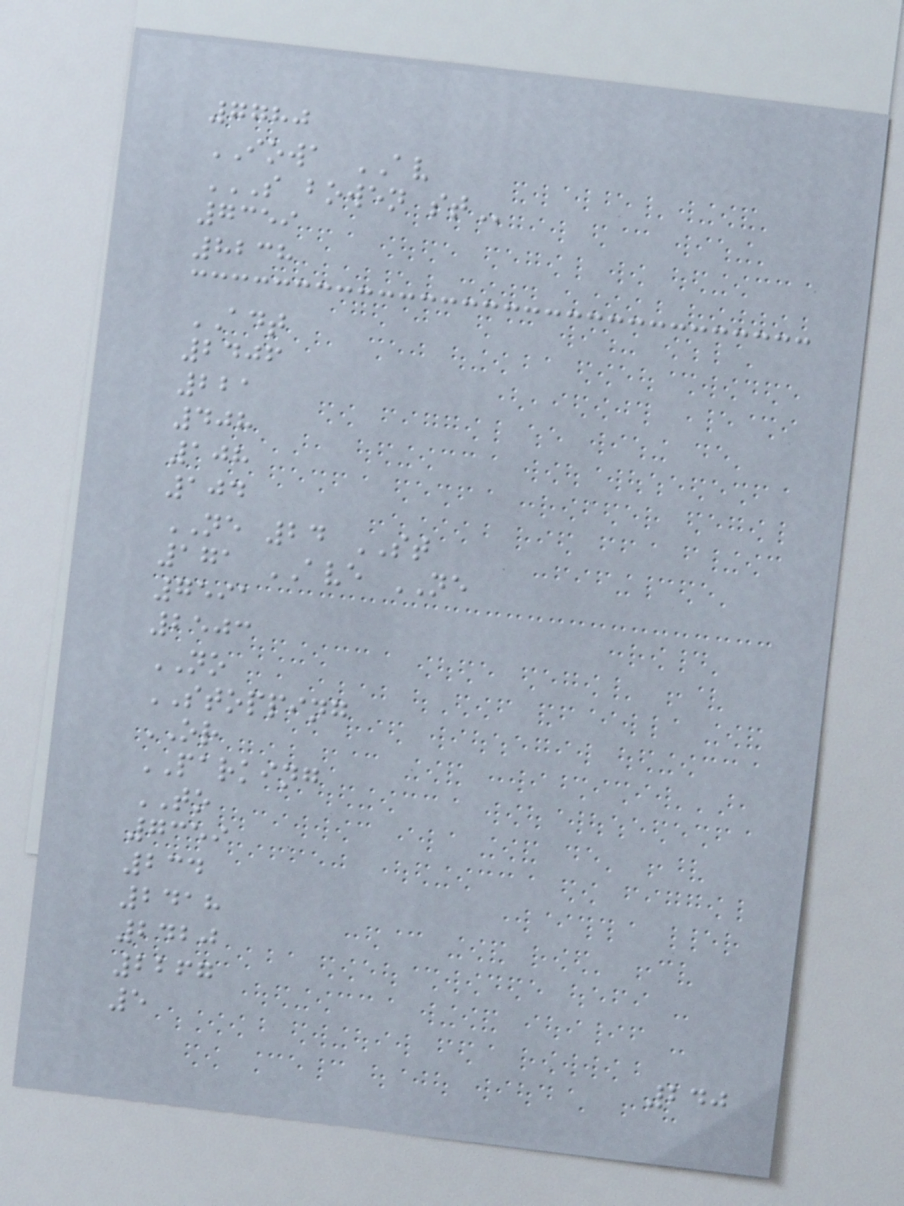7780
IOWA AV
S BOWEN ST
7359
8238
ADT
2406
221
408
108
104
NE 24 ST
171 AVE NE
7591
2503
NO
STOPPING
OR
PARKING
TO
7359
234
2418
2420
2267
5
240
